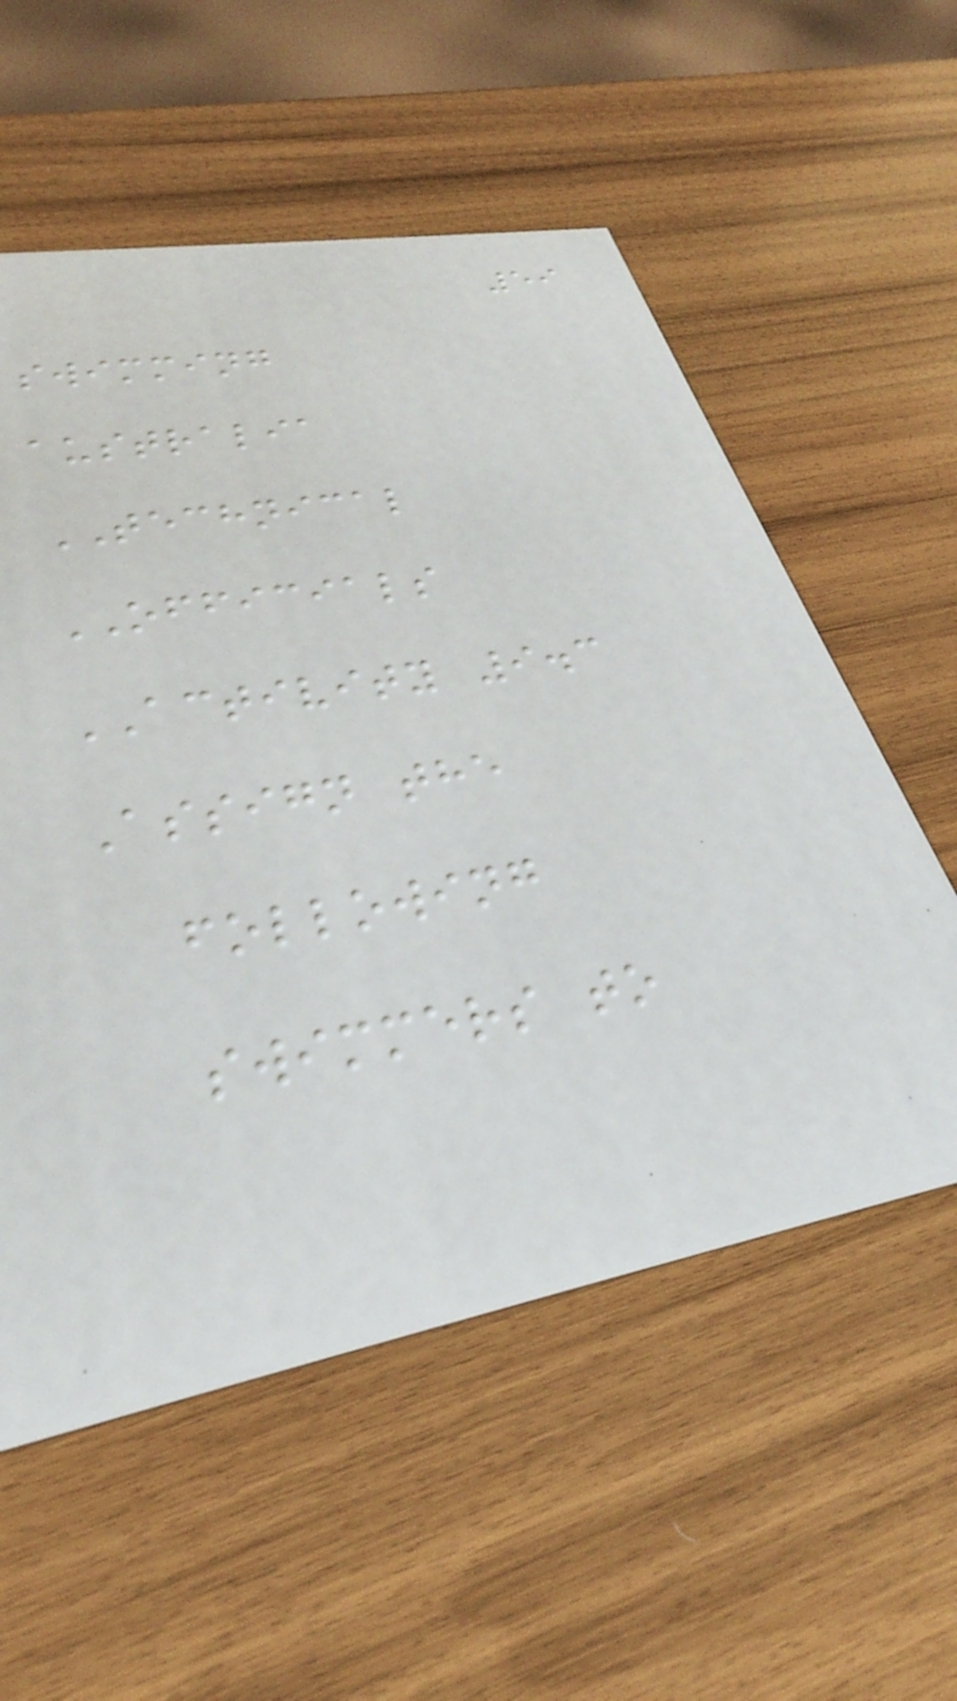59
swimming
australia
TECHNICAL
OFFICIALS
ACTIVITY 9.3
Assign the
following
swimmers to
